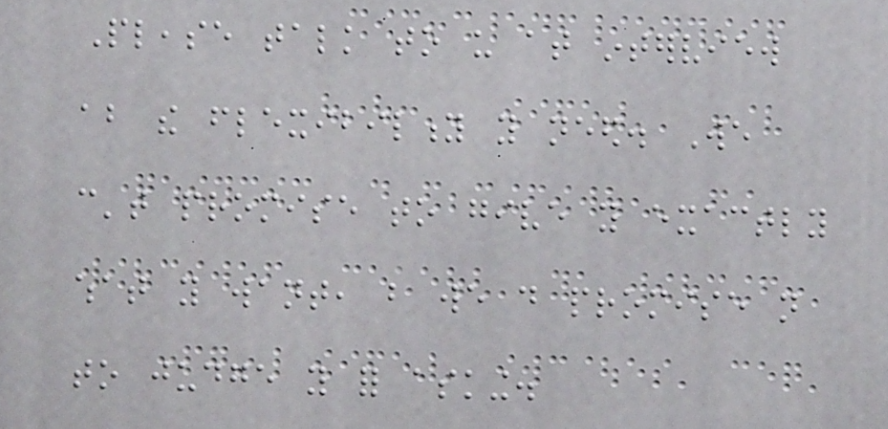Please talk to us at interview
about the flexibility you need. We
can't promise to give you exactly
what you want, but we do promise not
to judge you for asking.
